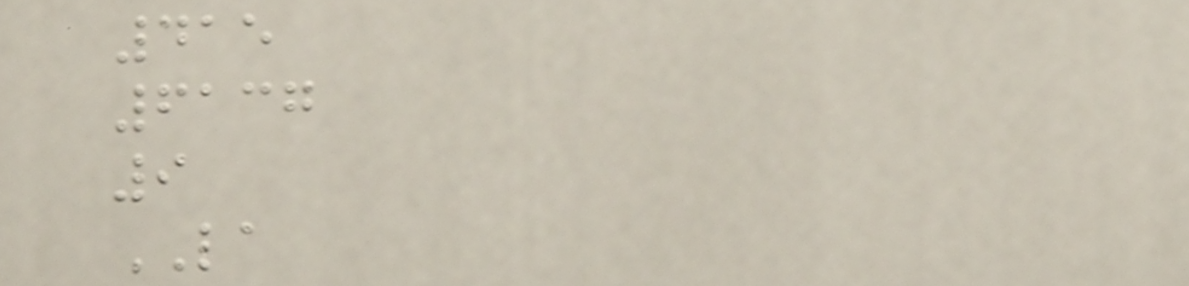415
6137
9
LA
